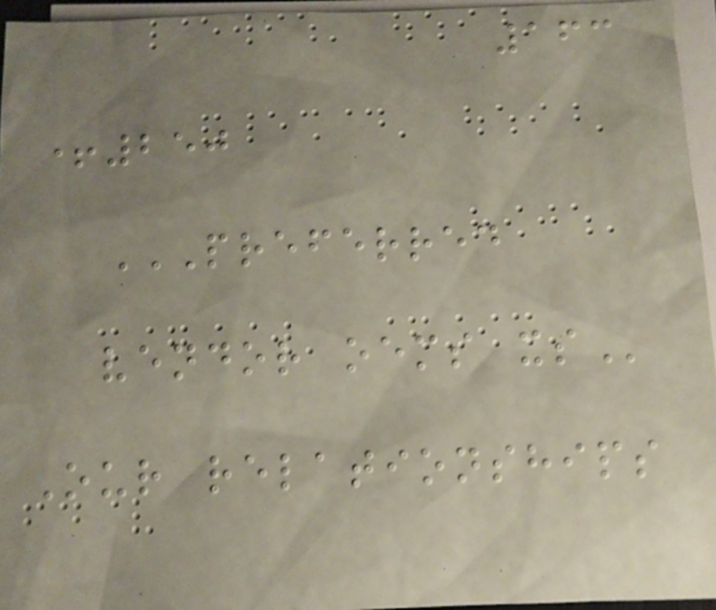163
+250
PREFERRED
VENDOR OEMS XS
Our relationships
